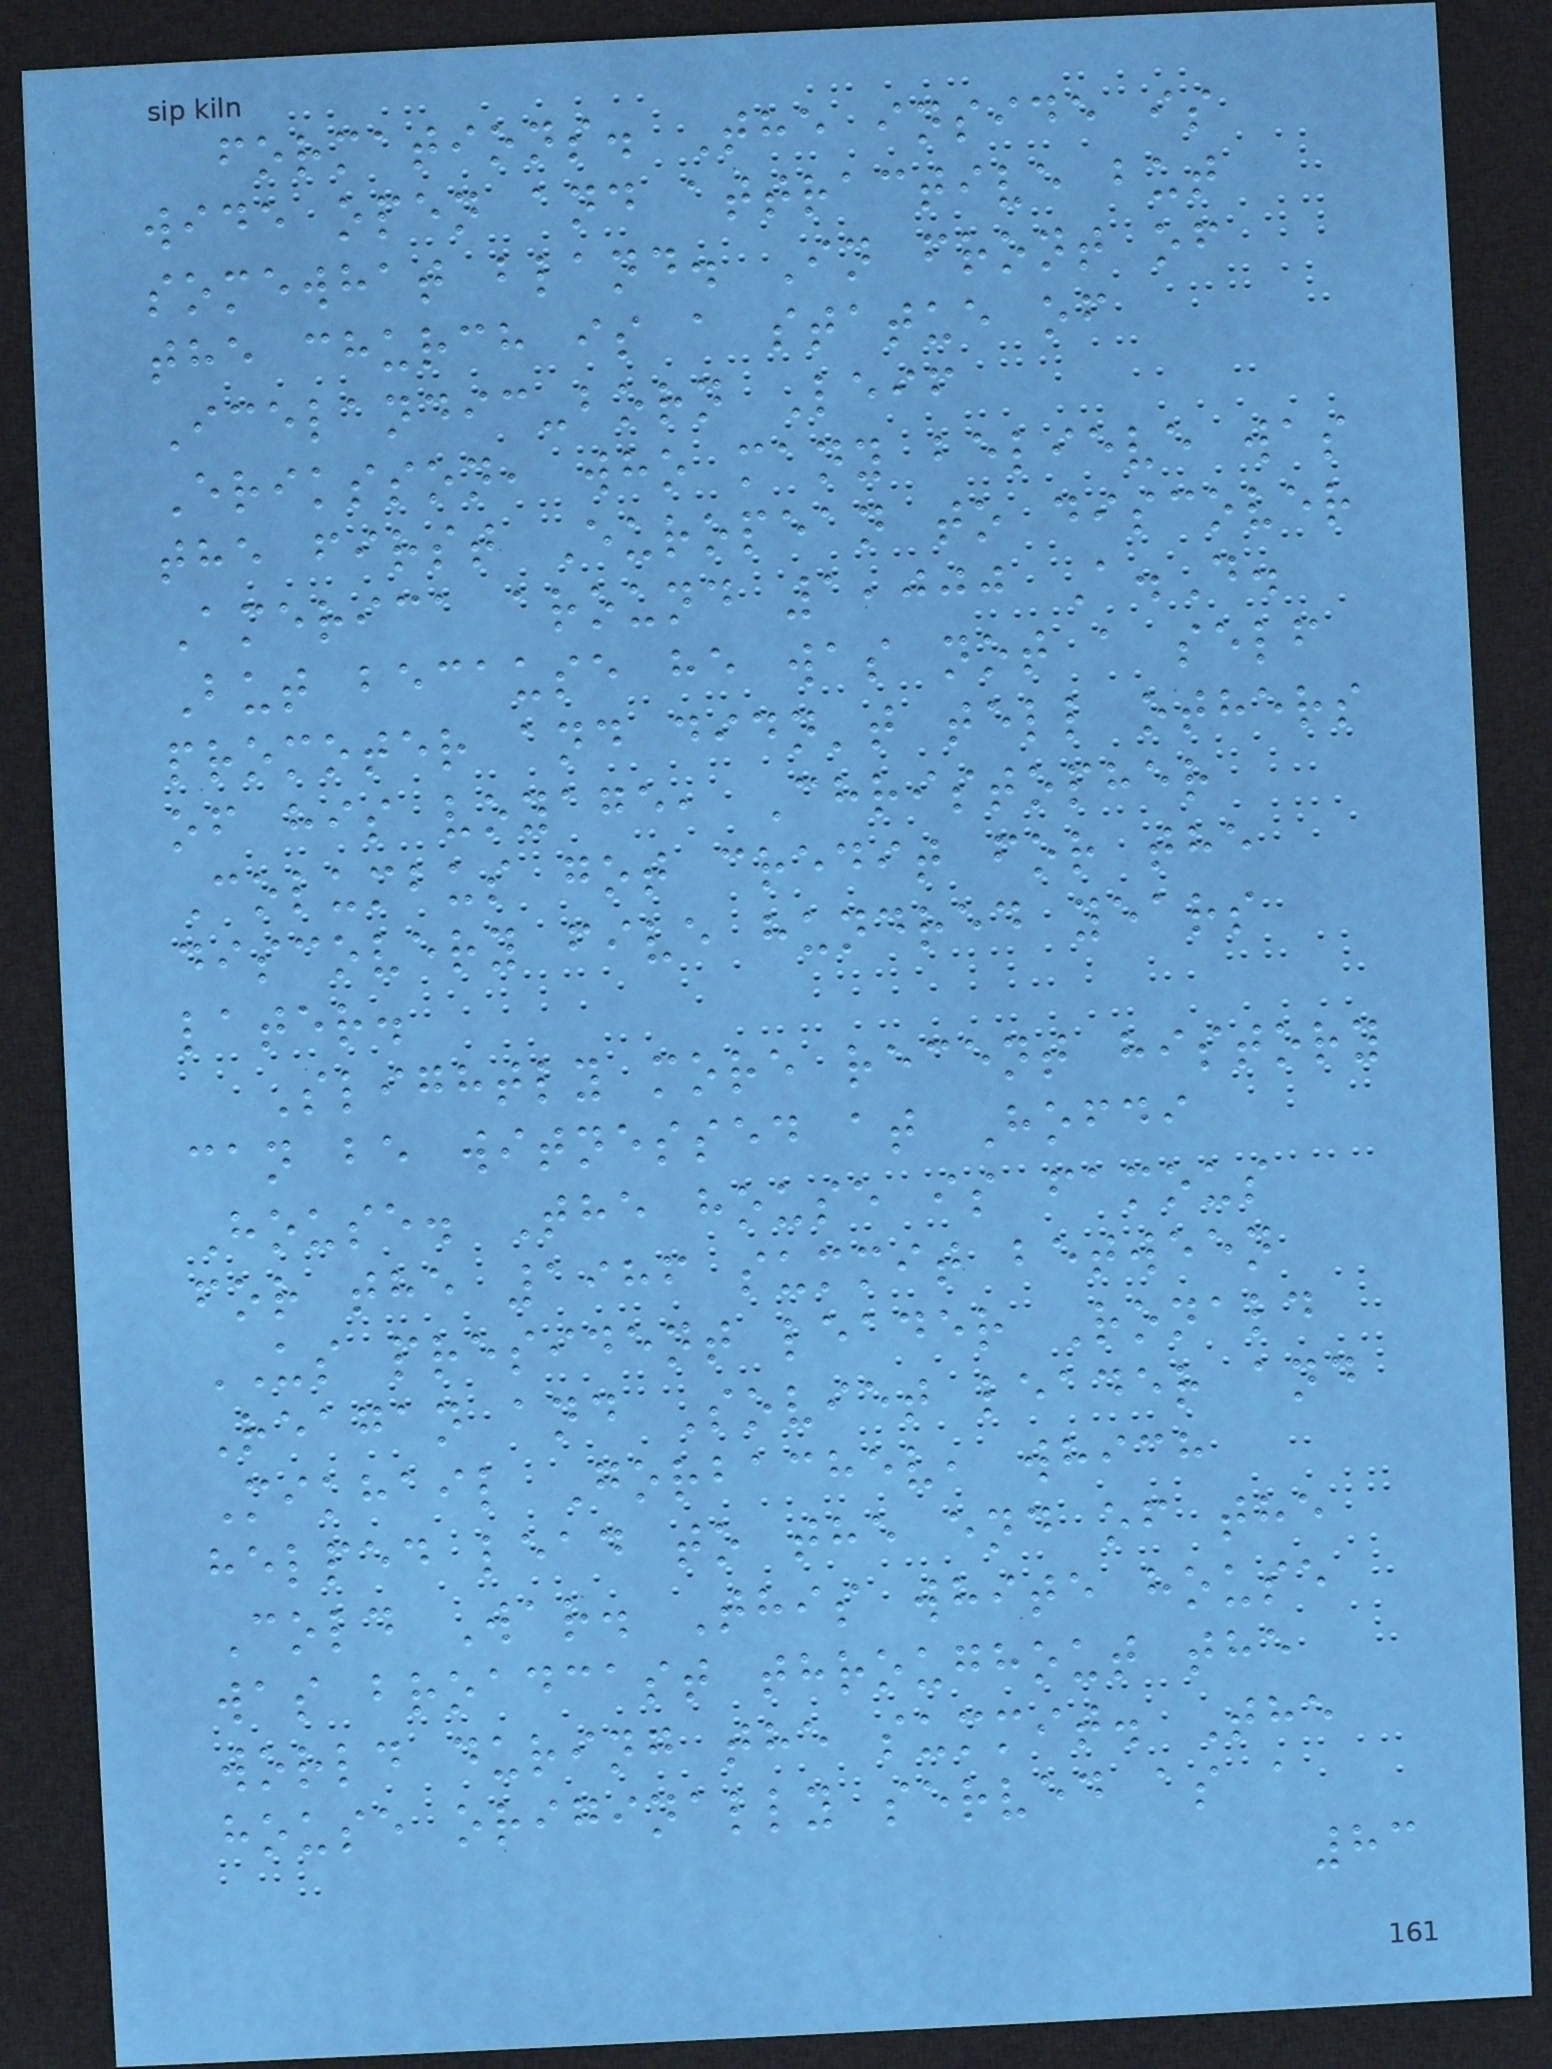formations. The inside is
wide open and attractive but
somewhat bland. In front of
the church is a statue of
Icelandic-born Leif
Eriksson, who many believe was
the first European to discover
America around 1,000 A.D.
But because he was not a self
promoter and didn't tell others
of his voyage, Christopher
Columbus got credit for the
discovery five hundred years
later.
Slightly more recent history
can be witnessed at Hofdi
House. The house is famous
for the 1986 summit between
US president leader Ronald
Reagan and Soviet leader and
Mikhail Gorbachev, which
helped lead to the end of the
Cold War. This white house
was broadcast throughout the
world during the summit. The
house originally served as a
83
